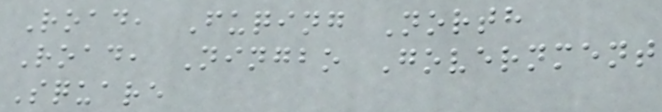Road, Fuqing North
Road, Ningbo Government
Square
